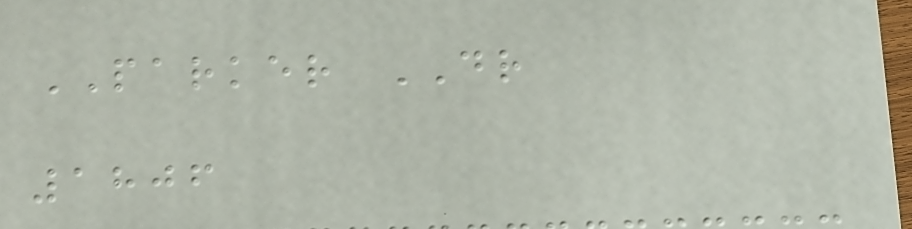PARKER DR
1806
